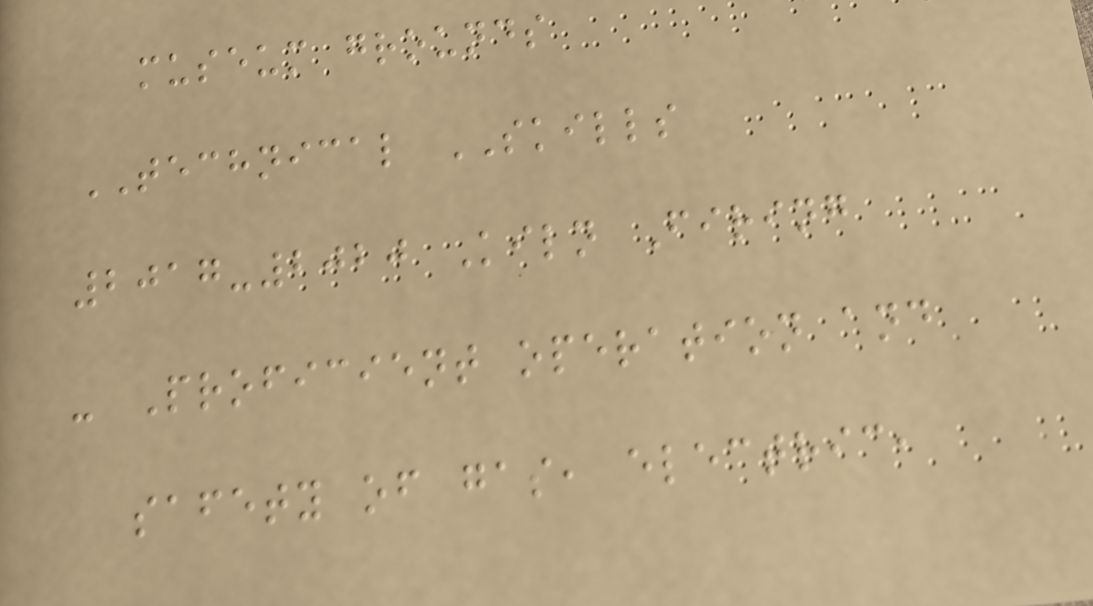museum grounds
TECHNICAL SKILLS
2017-2020 Kiln Firing
- Proficient operation and
safety of gas, electric,
